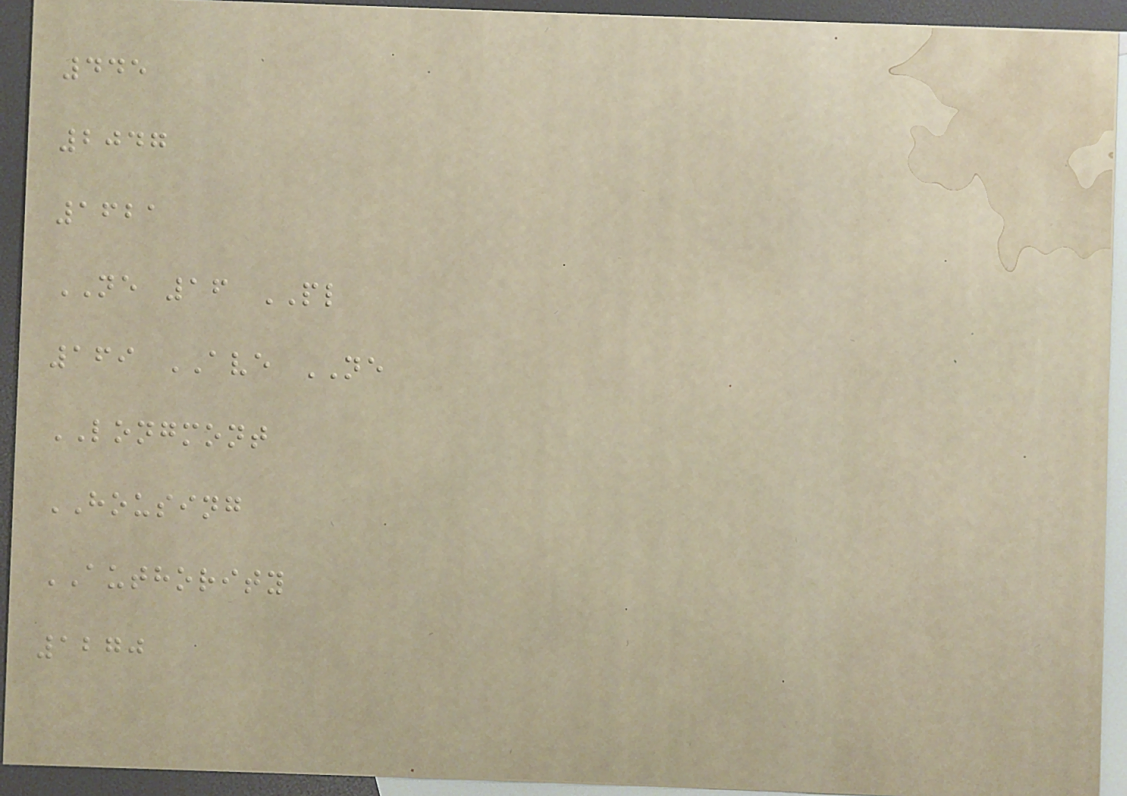445
2047
1621
NE 16 PL
169 AVE NE
LONGMONT
HOUSING
AUTHORITY
1270
